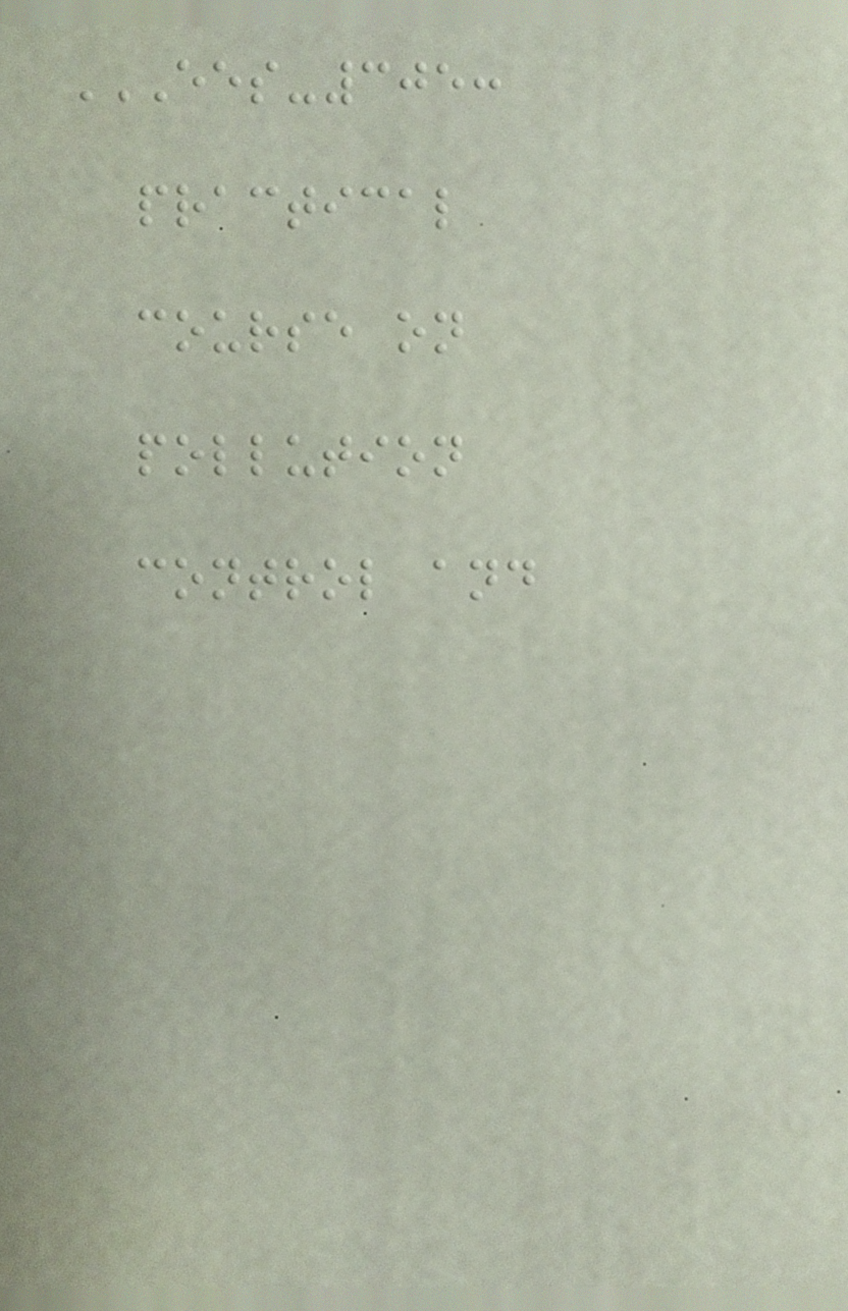EES-305:
PRACTICAL
COURSE ON
POLLUTION
CONTROL AND
